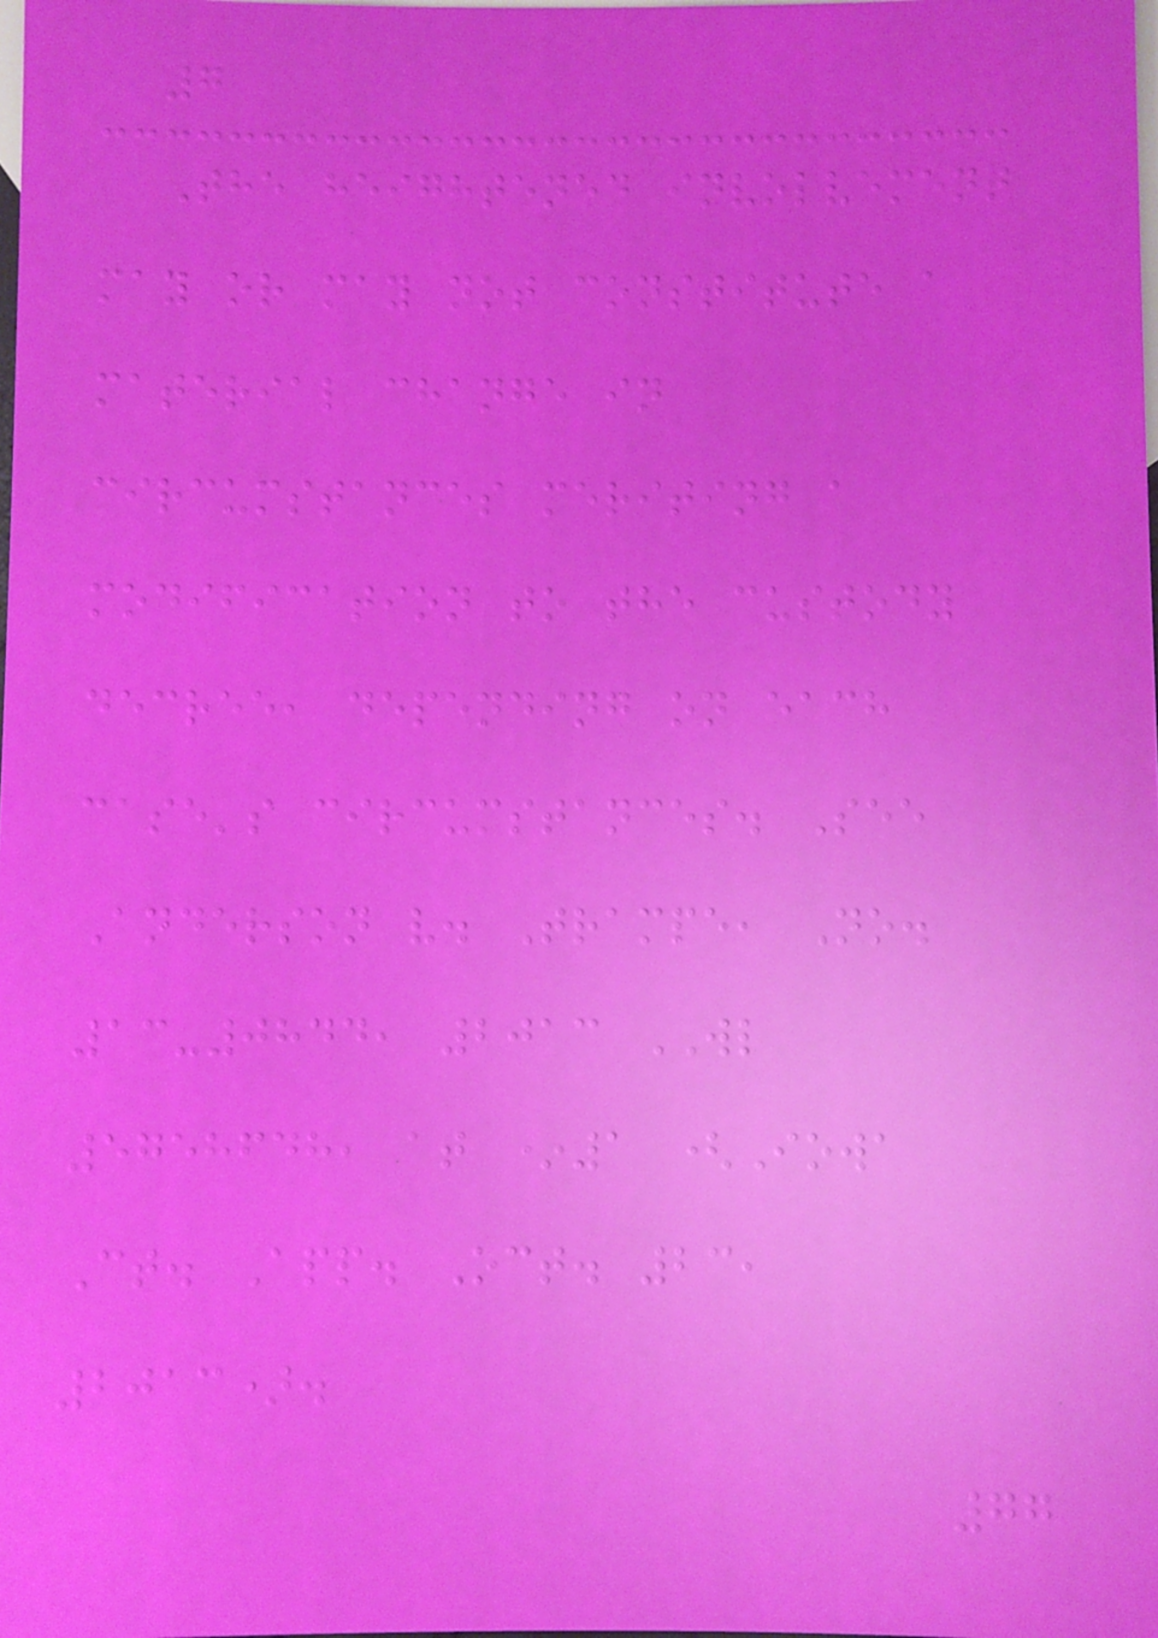7
The heightened involvement
may or may not constitute a
material change in
circumstances meriting a
modification to the custody
decree, depending on each
case's circumstances. See
Anderson v. Trampe, No.
13-0844, 2013 WL
5758648, at *1 (Iowa
Ct. App. Oct. 23,
2013).
77
